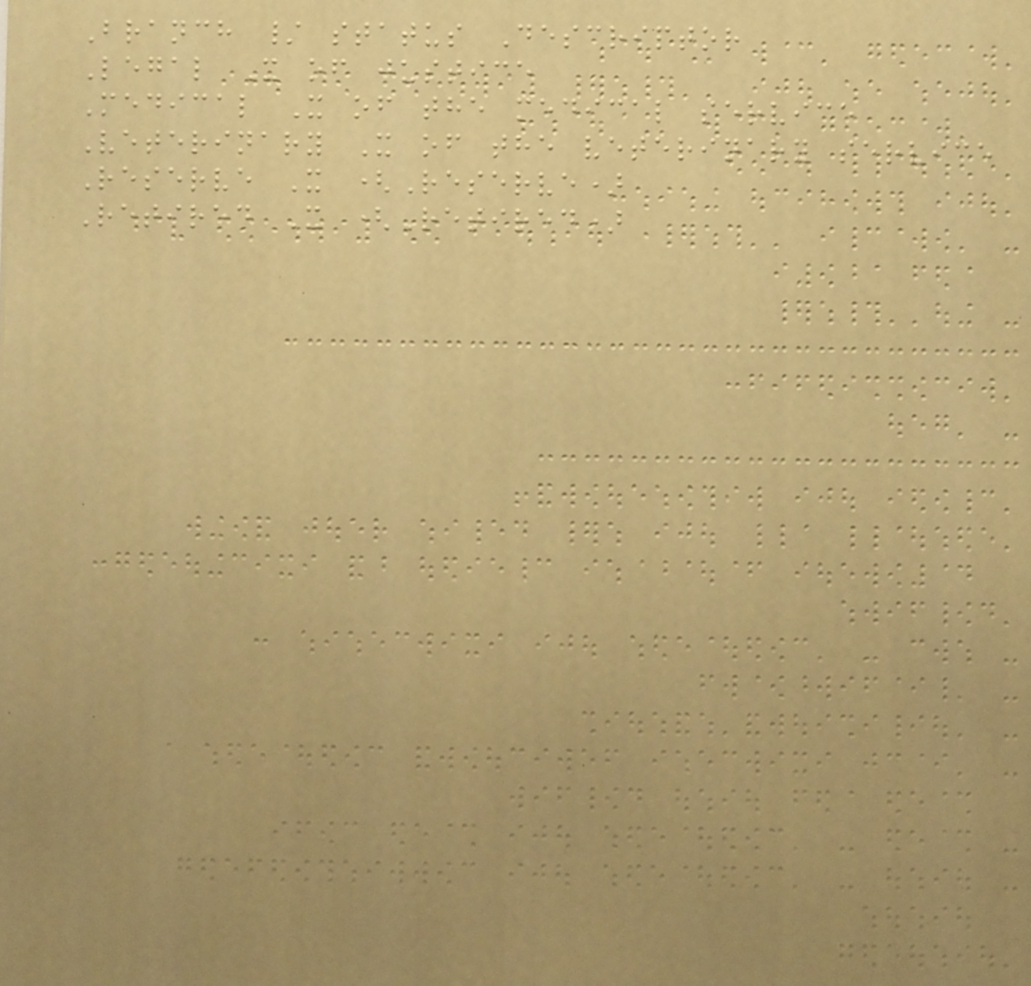Branch / status Descriptor
Legal X of justice
Medical X of the medical service
Veterinary X of the veterinary service
Reserve X (Reserve)
Retired X (Retired)
